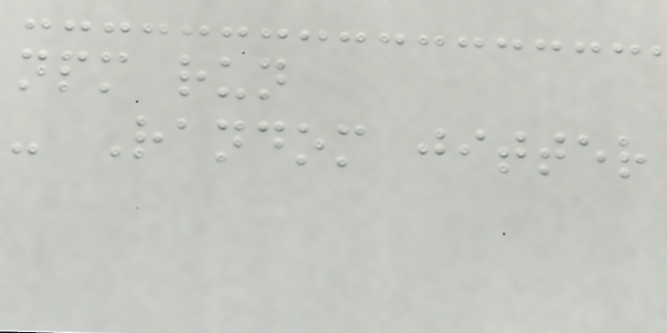npm run
- Random jitter
